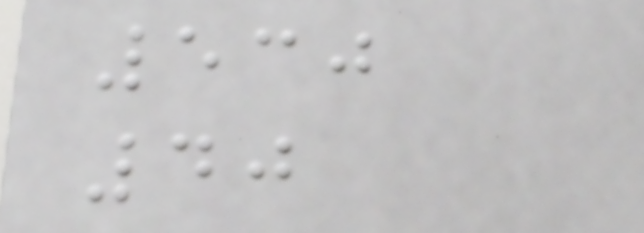530
40
